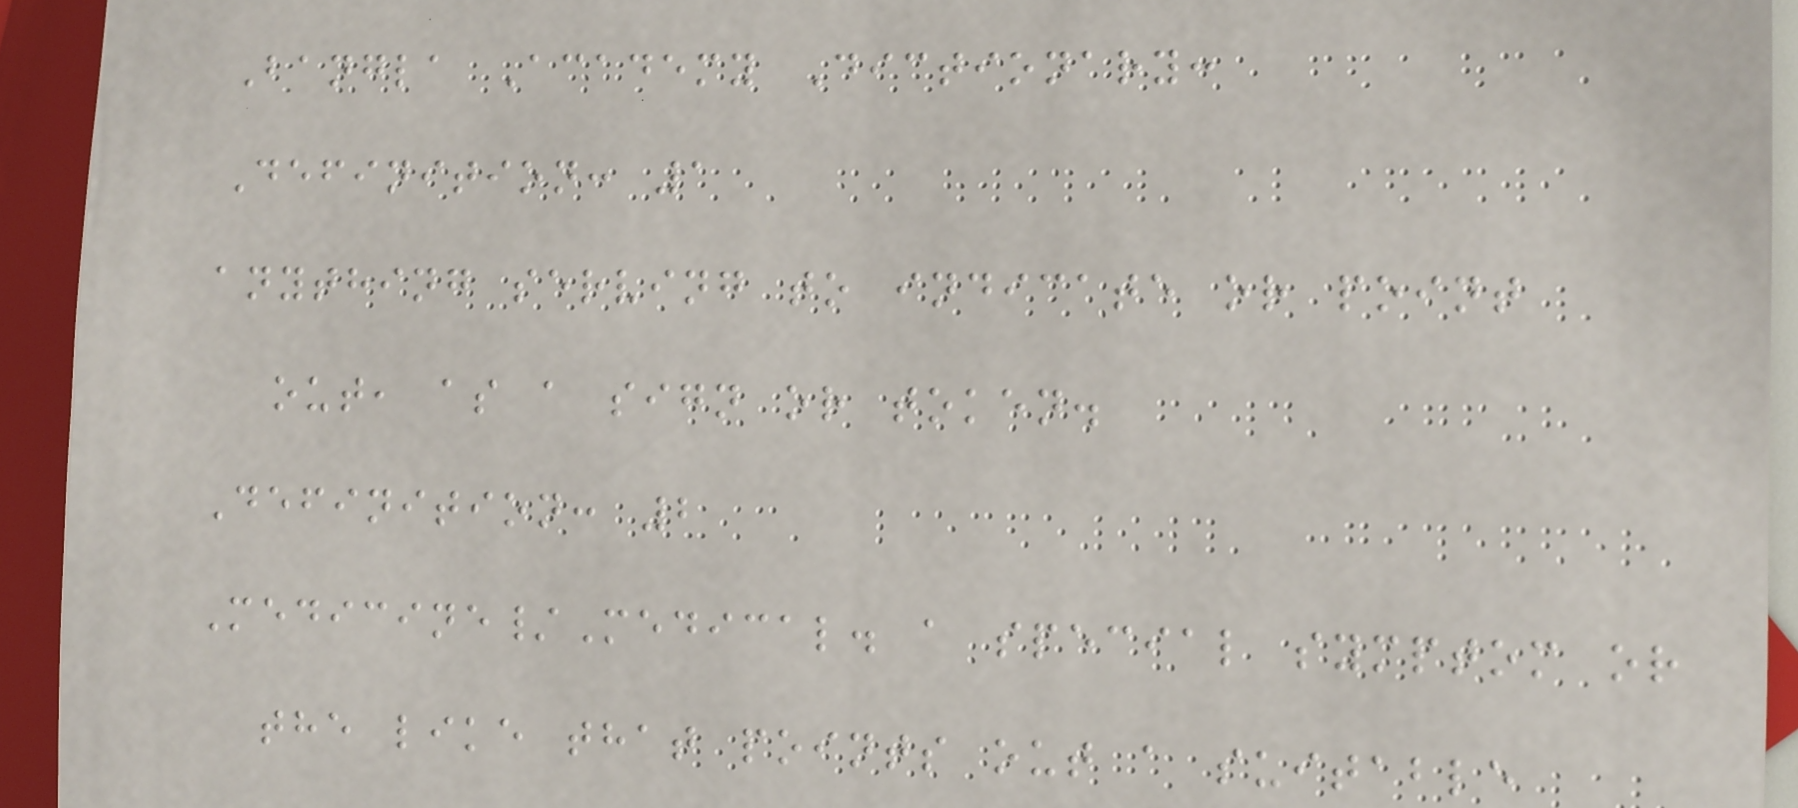Bangla Academy Dictionary:
Definition: 1
anything serving to indicate or point
out, as a sign or token.
Definition: 2
Medicine/Medical. a special symptom or
the like that points out a suitable
